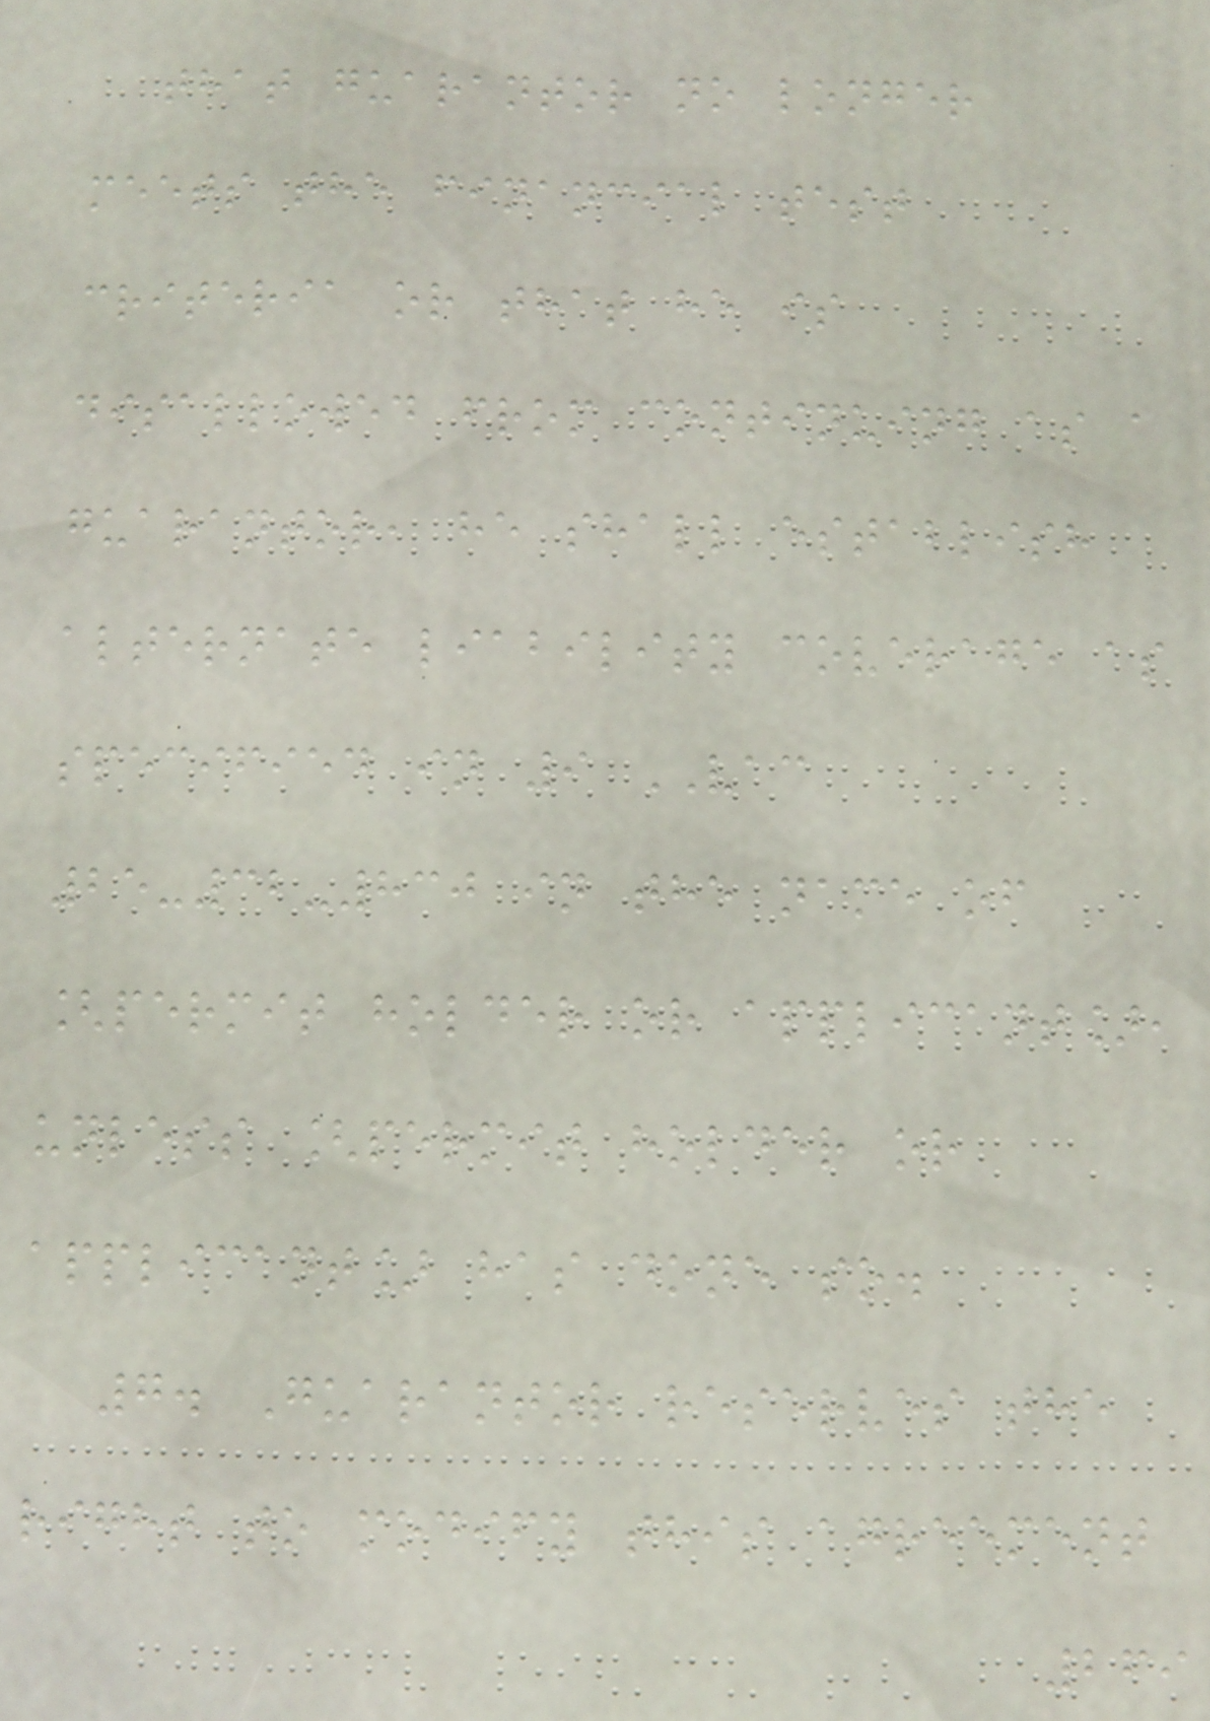that guarantor no longer
meets the financial test
criteria or that he is
disallowed from continuing as a
guarantor, he shall establish
alternate liability coverage as
specified in 9 VAC
25-32-830 in the name of
[permit holder or applicant],
unless [permit holder or
applicant] has done so.
7. Guarantor reserves the
right to modify this agreement
269
